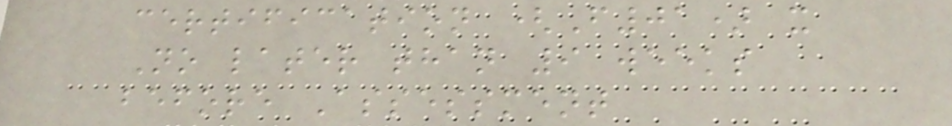certification (F01) x
No later than 9 weeks
before Assessment
